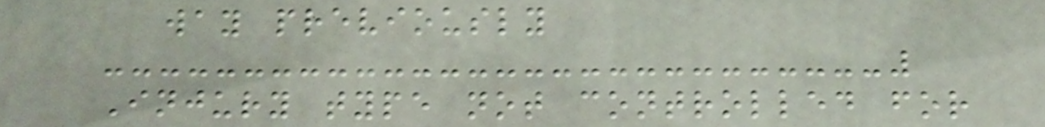way previously
Injury type not controlled for
